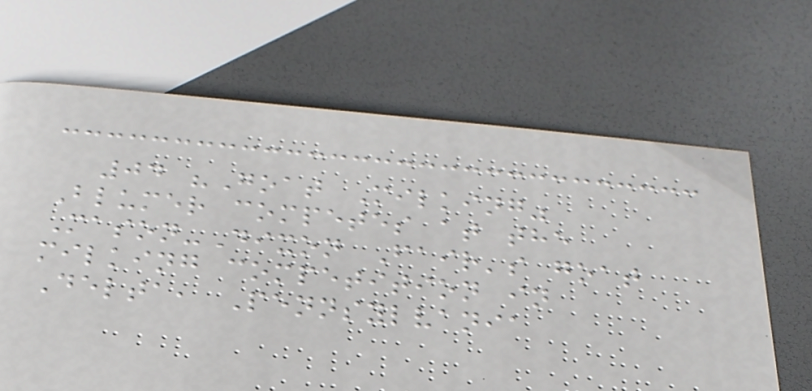04 "Goat Milking"
Blumer competes at the
Mason-Dixon Fair's goat
milking competition in
Delta, Pennsylvania
